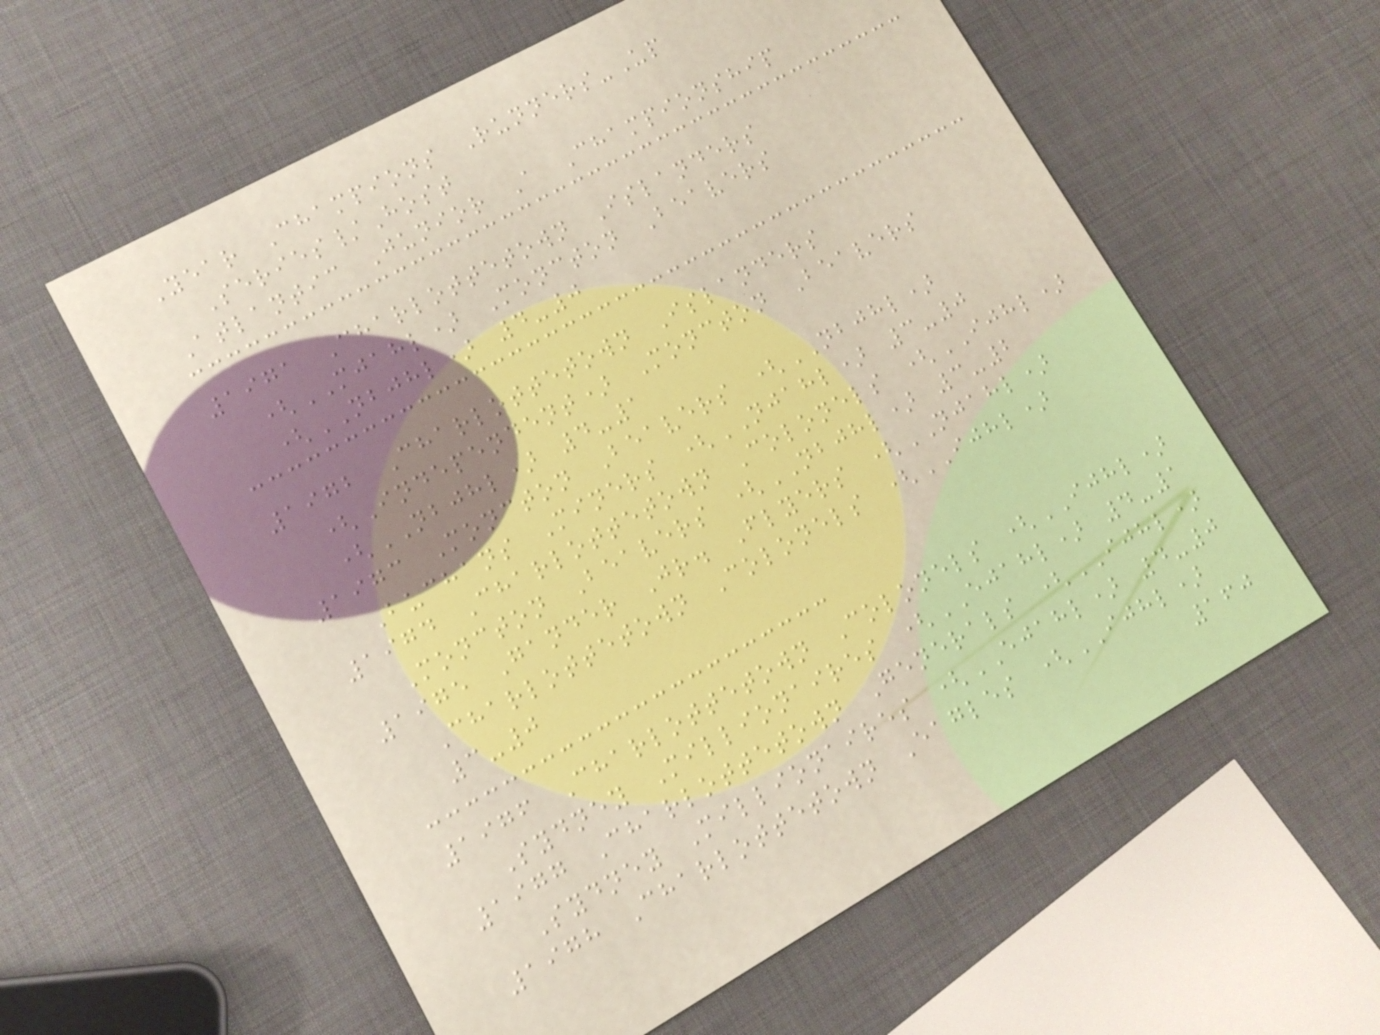Year Champions Runners-Up
Series/Host
Atlantic Junior A Championship
1971 Charlottetown Islanders
(MJAHL) Moncton Beavers
(NBJHL) 4-0
1972 Charlottetown Islanders
(Independent) Moncton Beavers
(NBJHL) 4-1
1973 Moncton Beavers (NBJHL)
Buchans Miners (NJAHL) 3-0
1974 Charlottetown Colonels (IJHL)
Moncton Beavers (NBJHL) 3-2
1975 Gander Jr. Flyers (NJAHL)
Charlottetown Colonels (IJHL)
3-0
1976 Charlottetown Colonels (IJHL)
Sydney Millionaires (EJAHL) 4-1
1977 Charlottetown Generals (IJHL)
Sydney Millionaires (EJAHL) 4-0
1978 Charlottetown Eagles (IJHL)
160
